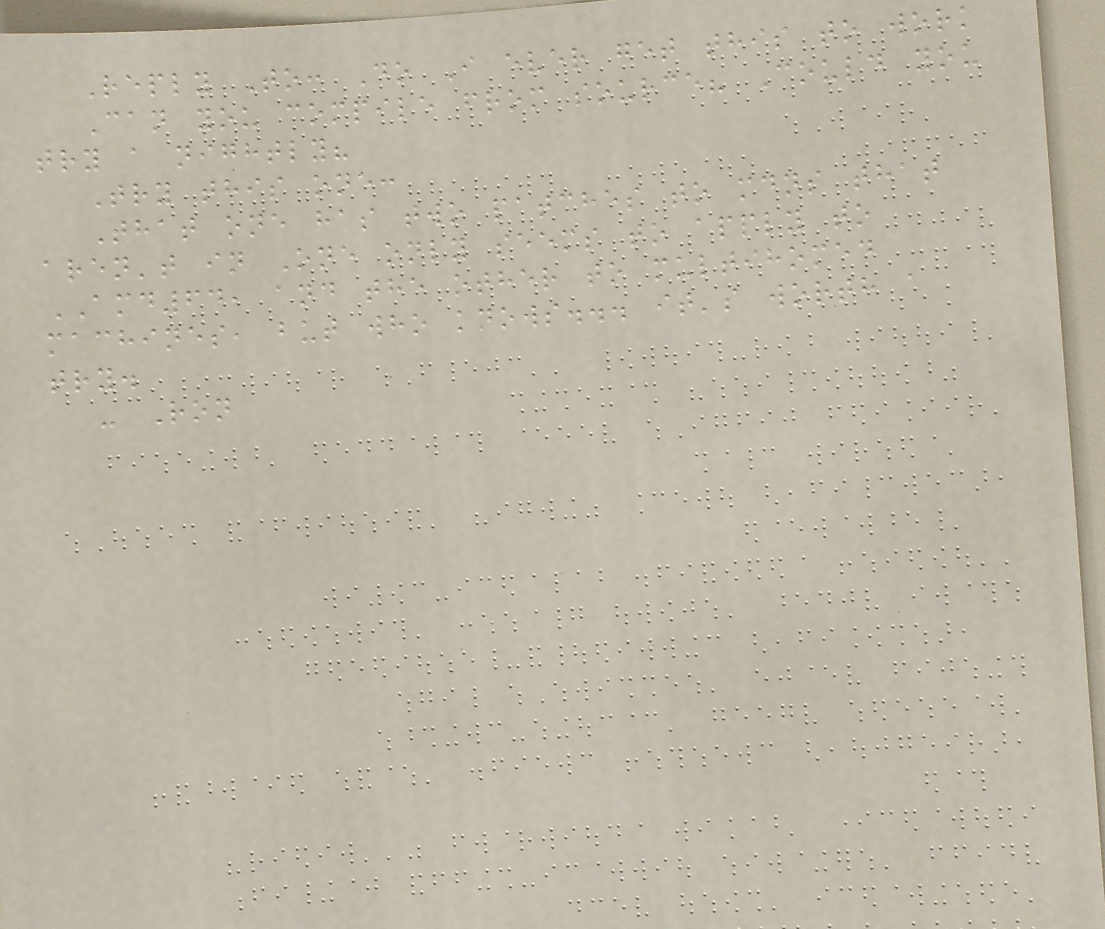Reply To: Do I ever get this to work
Can you compile from source? Could you
try a nightly?
Try this one:
That one has two patches to mdns that
aren't in One only seems to apply to
AMD64, and the other to multihomed
machines, but who knows... it's worth a
try.
- Ron
